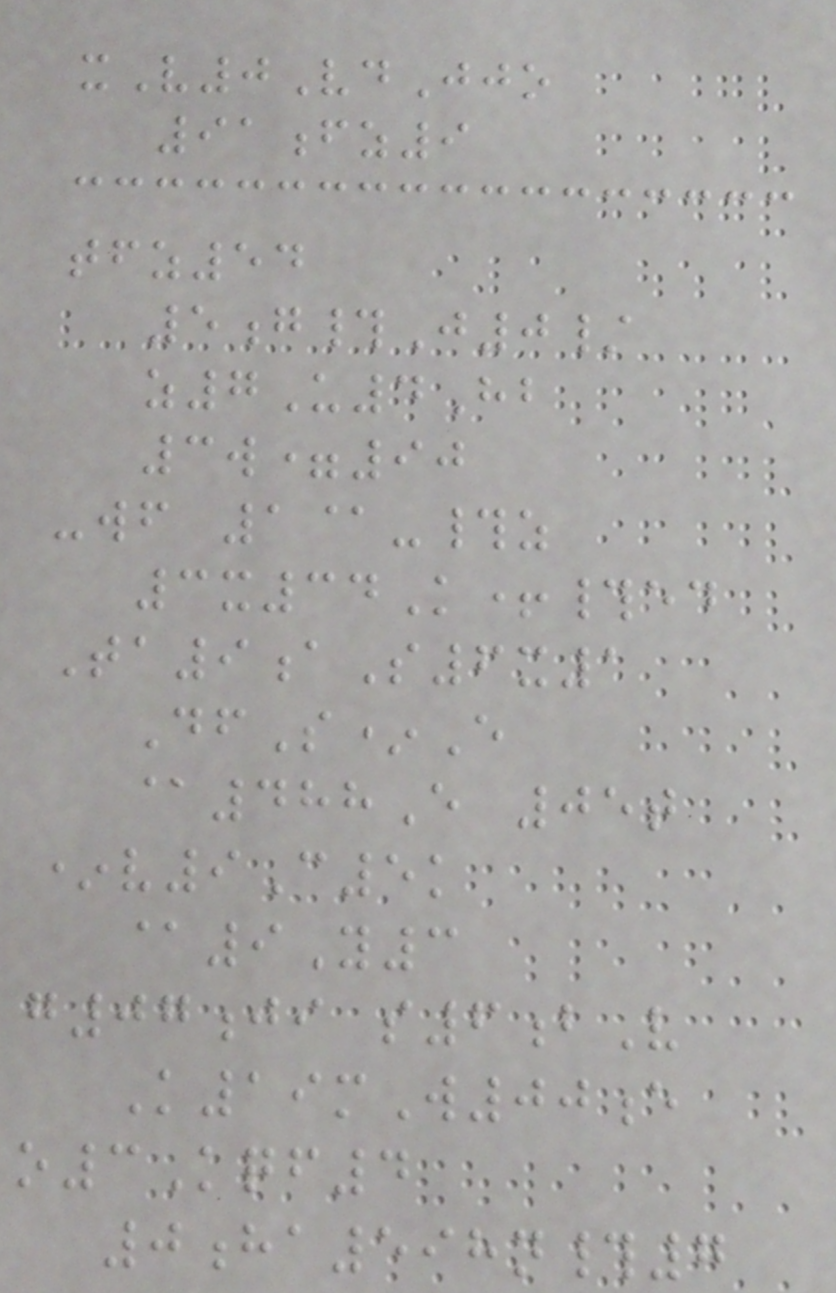xV0VdJjo
91fz9
tfz54
5g#J0/
z7U4Hb
3w=90
-wf 1@-#z
3x34K+#ed
Ta9aS6x1
DfS*E
@488E 05t
*v9C5k
@9Y3
g07ji s6bV
K19mW00e
o3Kqf4
0ha598n#7
